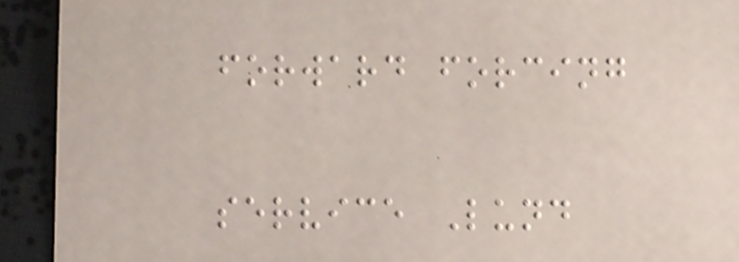forward forcing
service Lund
